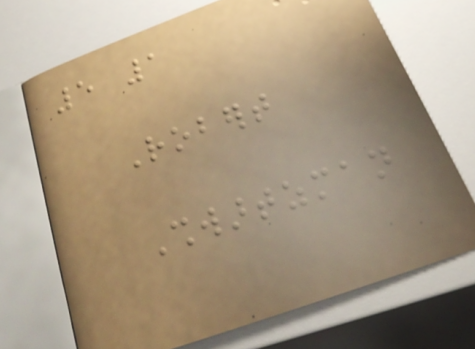5 1
Robert
Shwartzman
